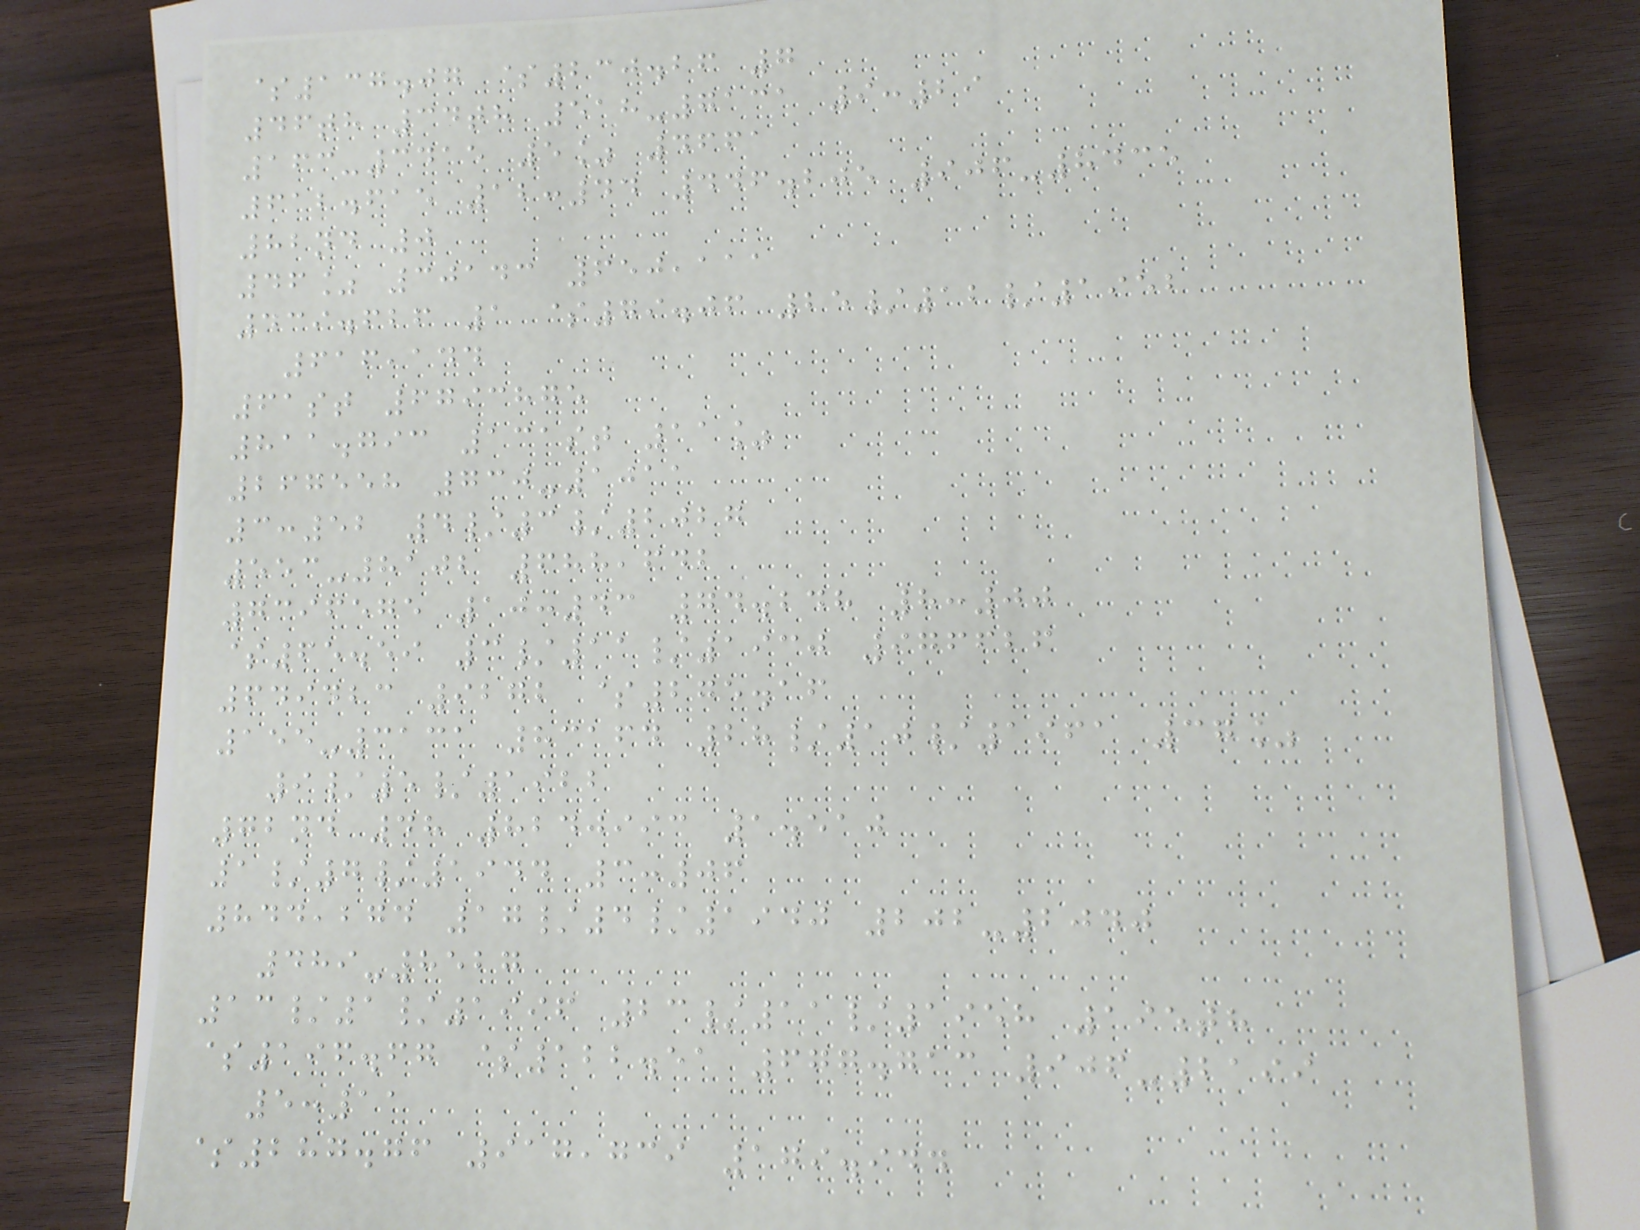$137.07 $230.26 7
46th 34th 518-7131 9:29
163-3415 5% 4661
612.615 12:44 446.205 906-8435
82nd 0
46% 30143 650,111
439.626 1 $79.06 25/12/1952
616,144
61st 6793875
811.793 131st 11%
267558 730-1011
3:52 4/3/2027
553-8102 688,642
7396575 10:43 74.248 8:00
$65.59 3/11/1930 976626
649423 9272 $275.16
155-3131 83164 28/10/1961 37%
9/5/1922
72nd 48 8240993 1.510
1/7/1944 3:06
844,274 17/4/1940 202-2040
489-8527
13/1/1996 23/11/1958 195th
$196.67 $122.51 677.713 906-2199
5:11
$287.76 917,739 179.944
